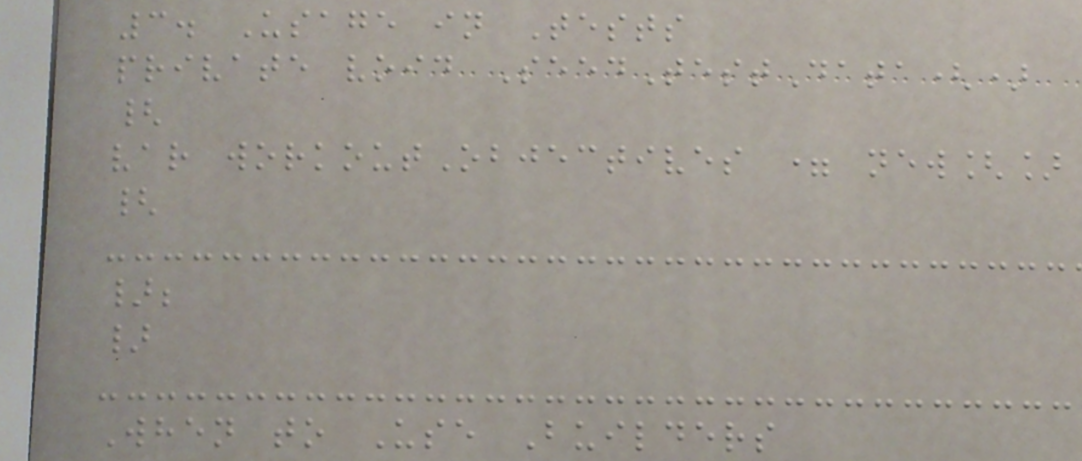3. Usage in Tests
private void SeedTestData()
{
var workoutObjectives = new[]
{
};
}
When to Use Builders
